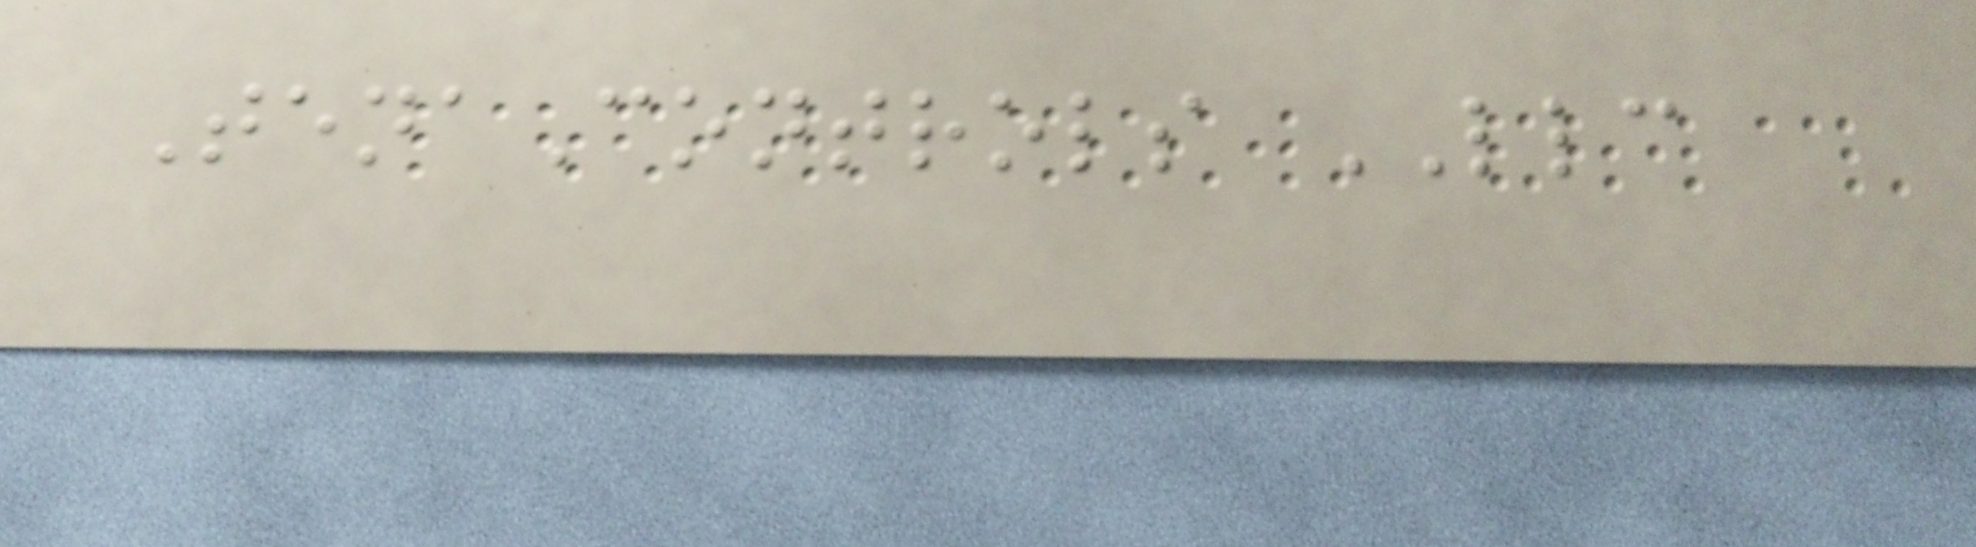TenaControls LLC
